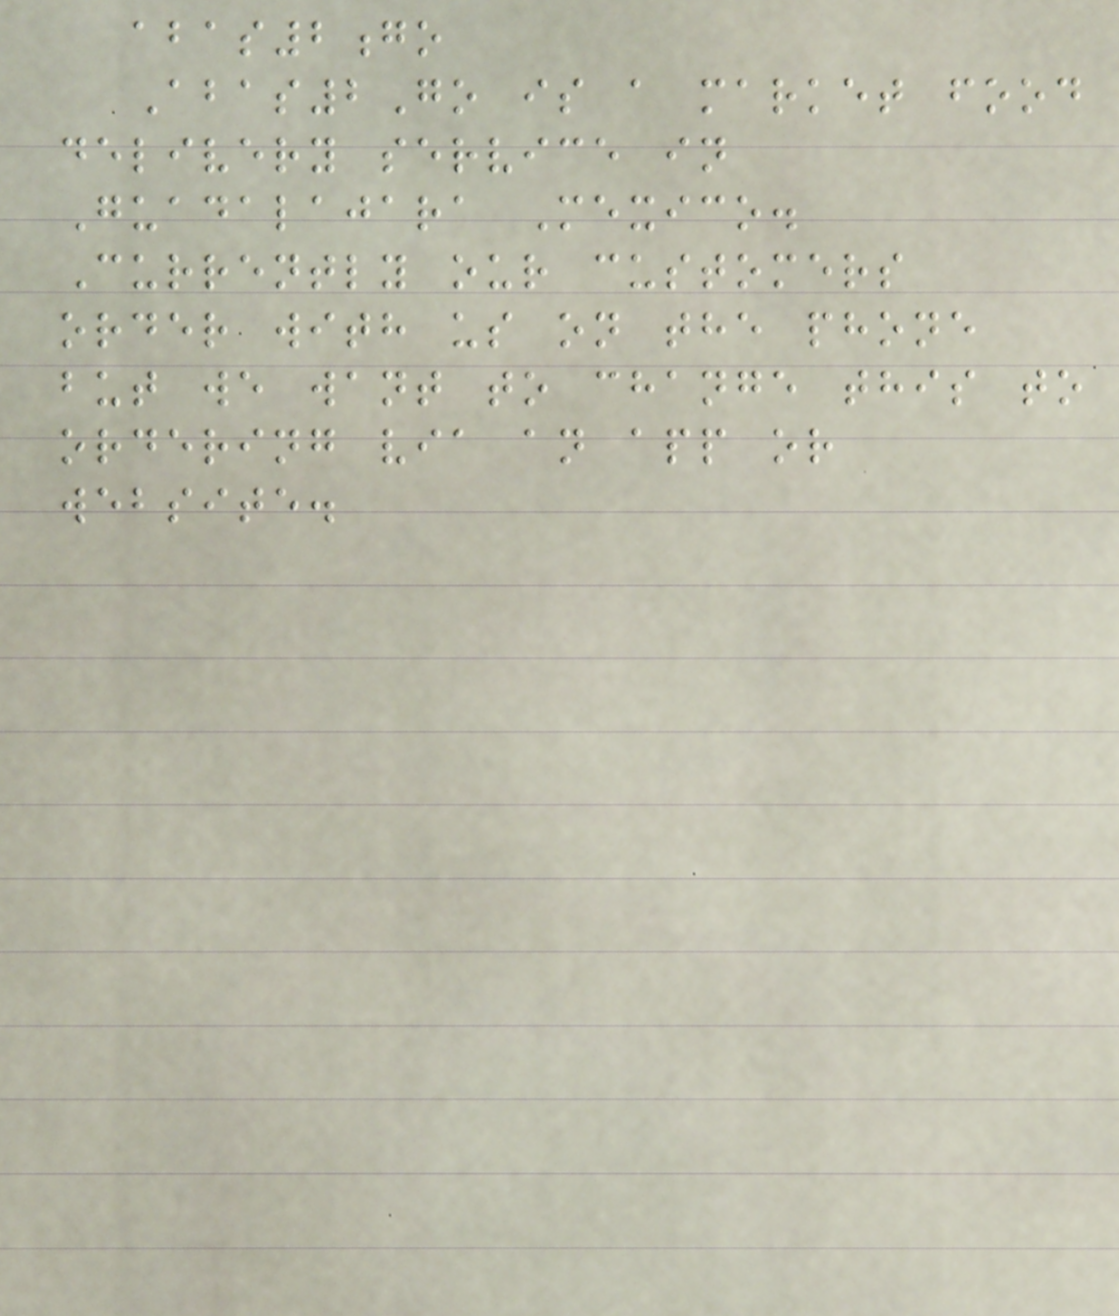abas2go
Abas2Go is a market food
delivery service in
Guadalajara Mexico.
Currently our customers
order with us on the phone
but we want to change this to
ordering via an app or
website.
